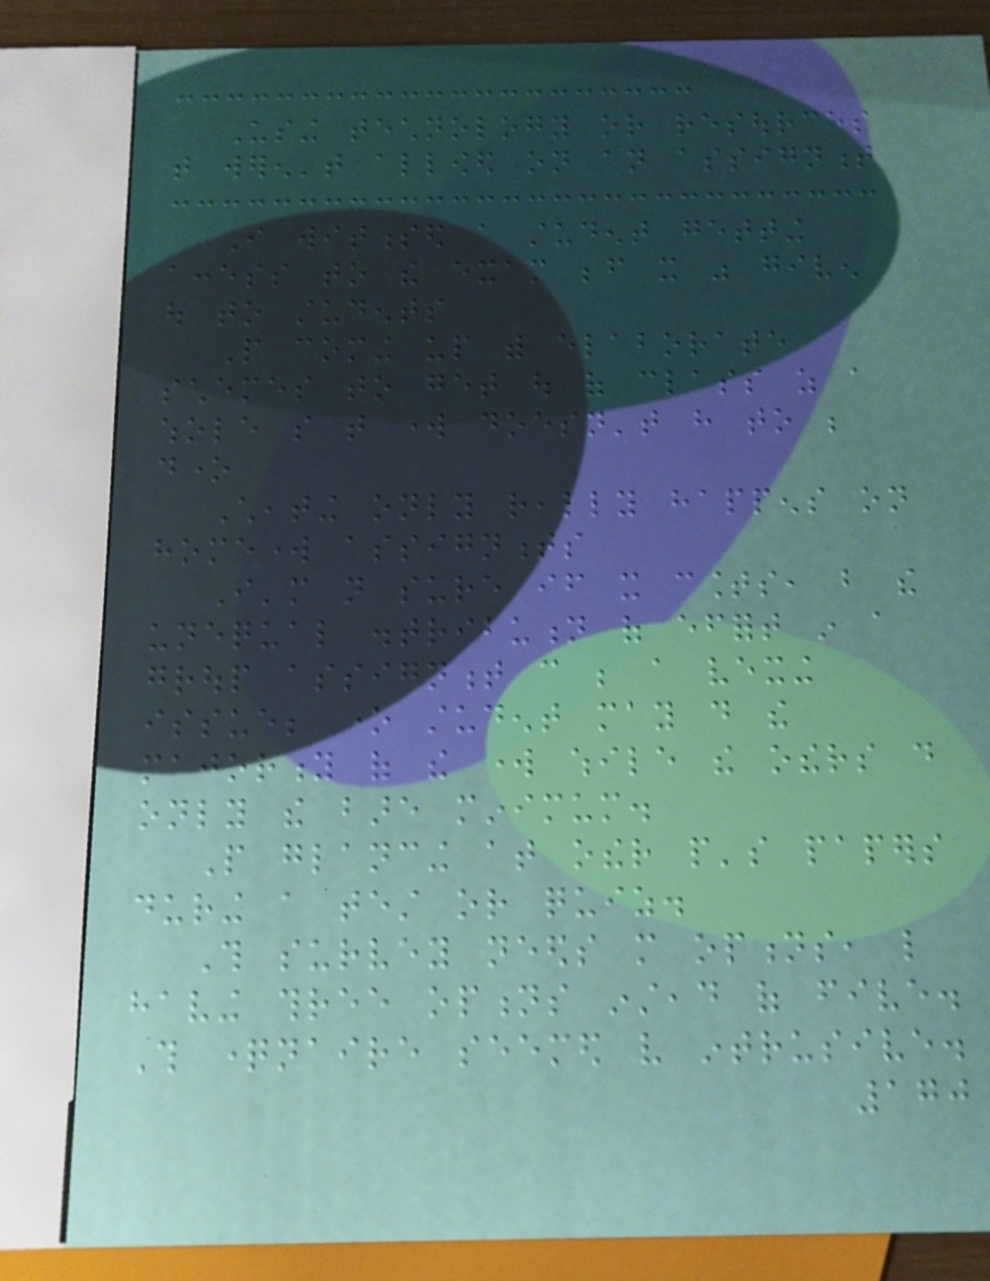Using technology or resources
that weren't allowed on an assignment
I witnessed a student getting
access to the exam before it was given
out to students
People coming up with elaborate
schemes to get out of class as a
whole so that work doesn't have to be
done
Cheating only really happens on
homework assignments
I'm not sure if it counts, but the
unequal distribution of effort in a
group assignment can be a vexing
issue; one student may do the
majority of the work while the others do
only the bare minimum.
People glancing at other people's papers
during a test or quiz.
This survey needs more options, like
having three options instead of five.
This questionnaire seemed very intrusive.
170
